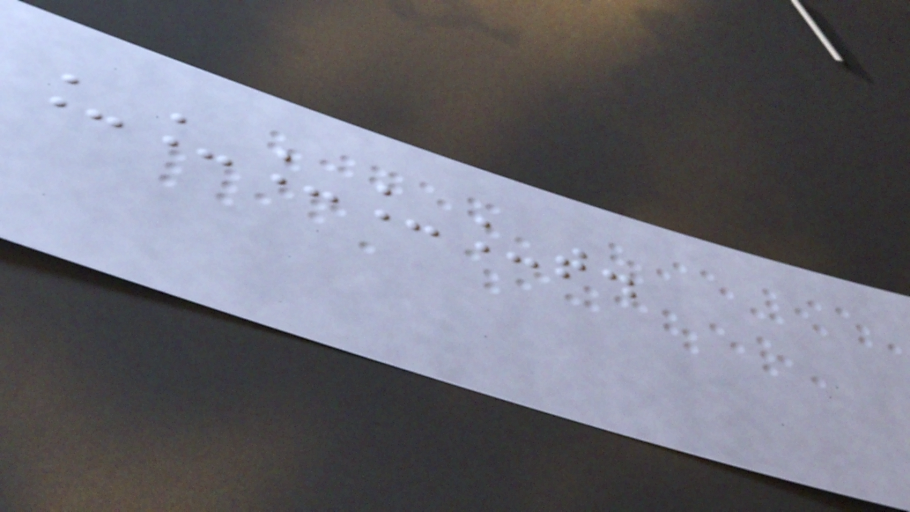_____t.
